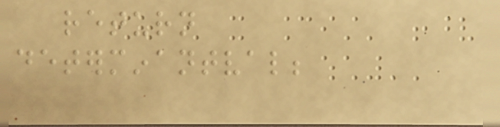return
determinantval;
